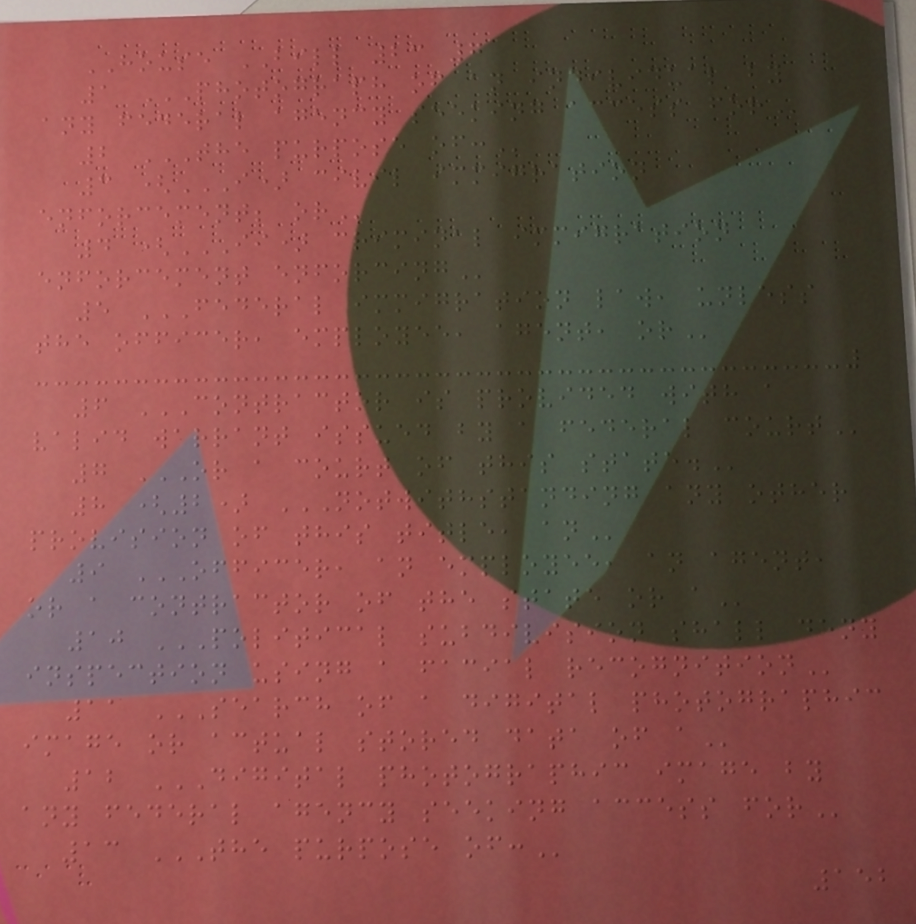HOUSE BILL 23 7
1 PHOTOGRAPH OF AN INDIVIDUAL BY
ANY FEDERAL AGENCY SEEKING ACCESS FOR
2 THE PURPOSE OF:
3 (I) CIVIL IMMIGRATION
ENFORCEMENT; OR
4 (II) CRIMINAL IMMIGRATION
ENFORCEMENT ENFORCING
5 FEDERAL IMMIGRATION LAW, UNLESS
THE OFFICER, EMPLOYEE, AGENT, OR
6 CONTRACTOR IS PROVIDED WITH A
VALID WARRANT ISSUED BY A FEDERAL COURT
7 OR A COURT OF THIS STATE.
8 (2) NOTWITHSTANDING ANY OTHER
PROVISION OF THIS TITLE, AN
9 OFFICER, AN EMPLOYEE, AN AGENT,
OR A CONTRACTOR OF THE STATE OR A
10 POLITICAL SUBDIVISION SHALL DENY
INSPECTION USING A FACIAL RECOGNITION
11 SEARCH OF A DIGITAL PHOTOGRAPHIC
IMAGE OR ACTUAL STORED DATA OF A
12 DIGITAL PHOTOGRAPHIC IMAGE BY
ANY FEDERAL AGENCY SEEKING ACCESS FOR
13 THE PURPOSE OF:
152
